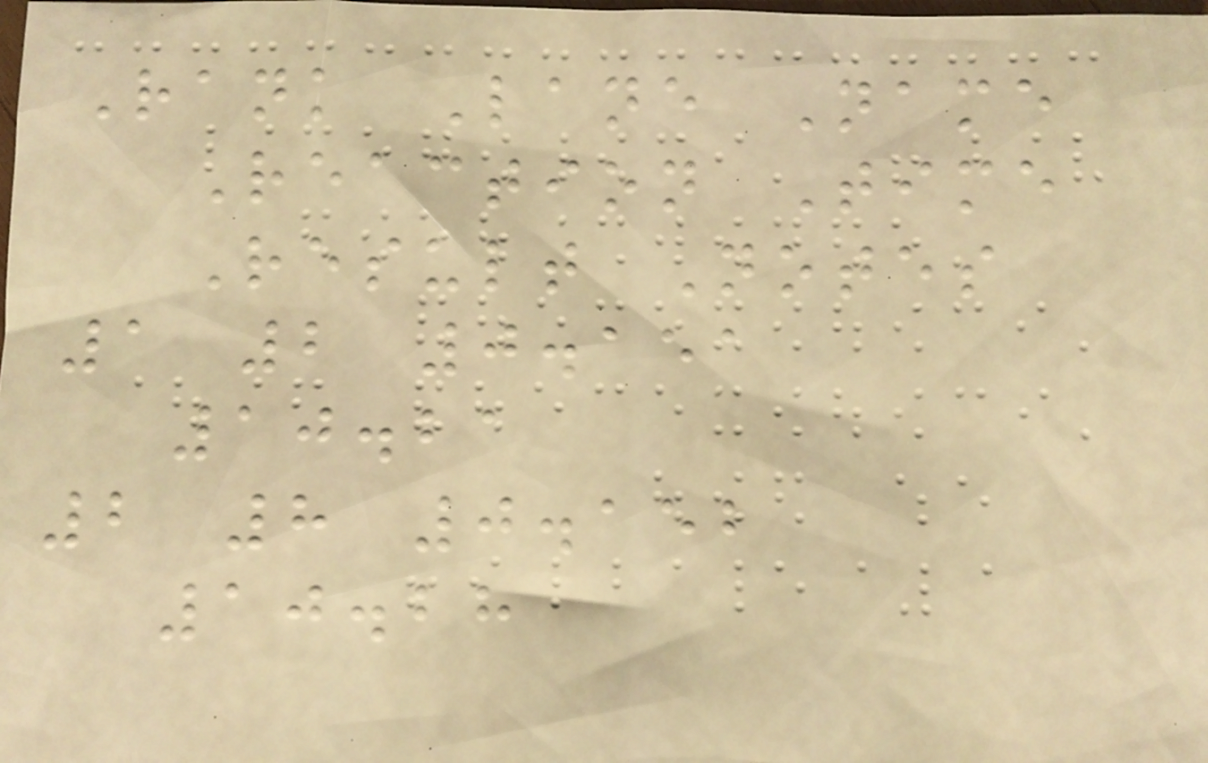Rank Lane Name
Reaction Time
Result Notes
1 2 0.151
10.21
2 8 0.152
10.28
